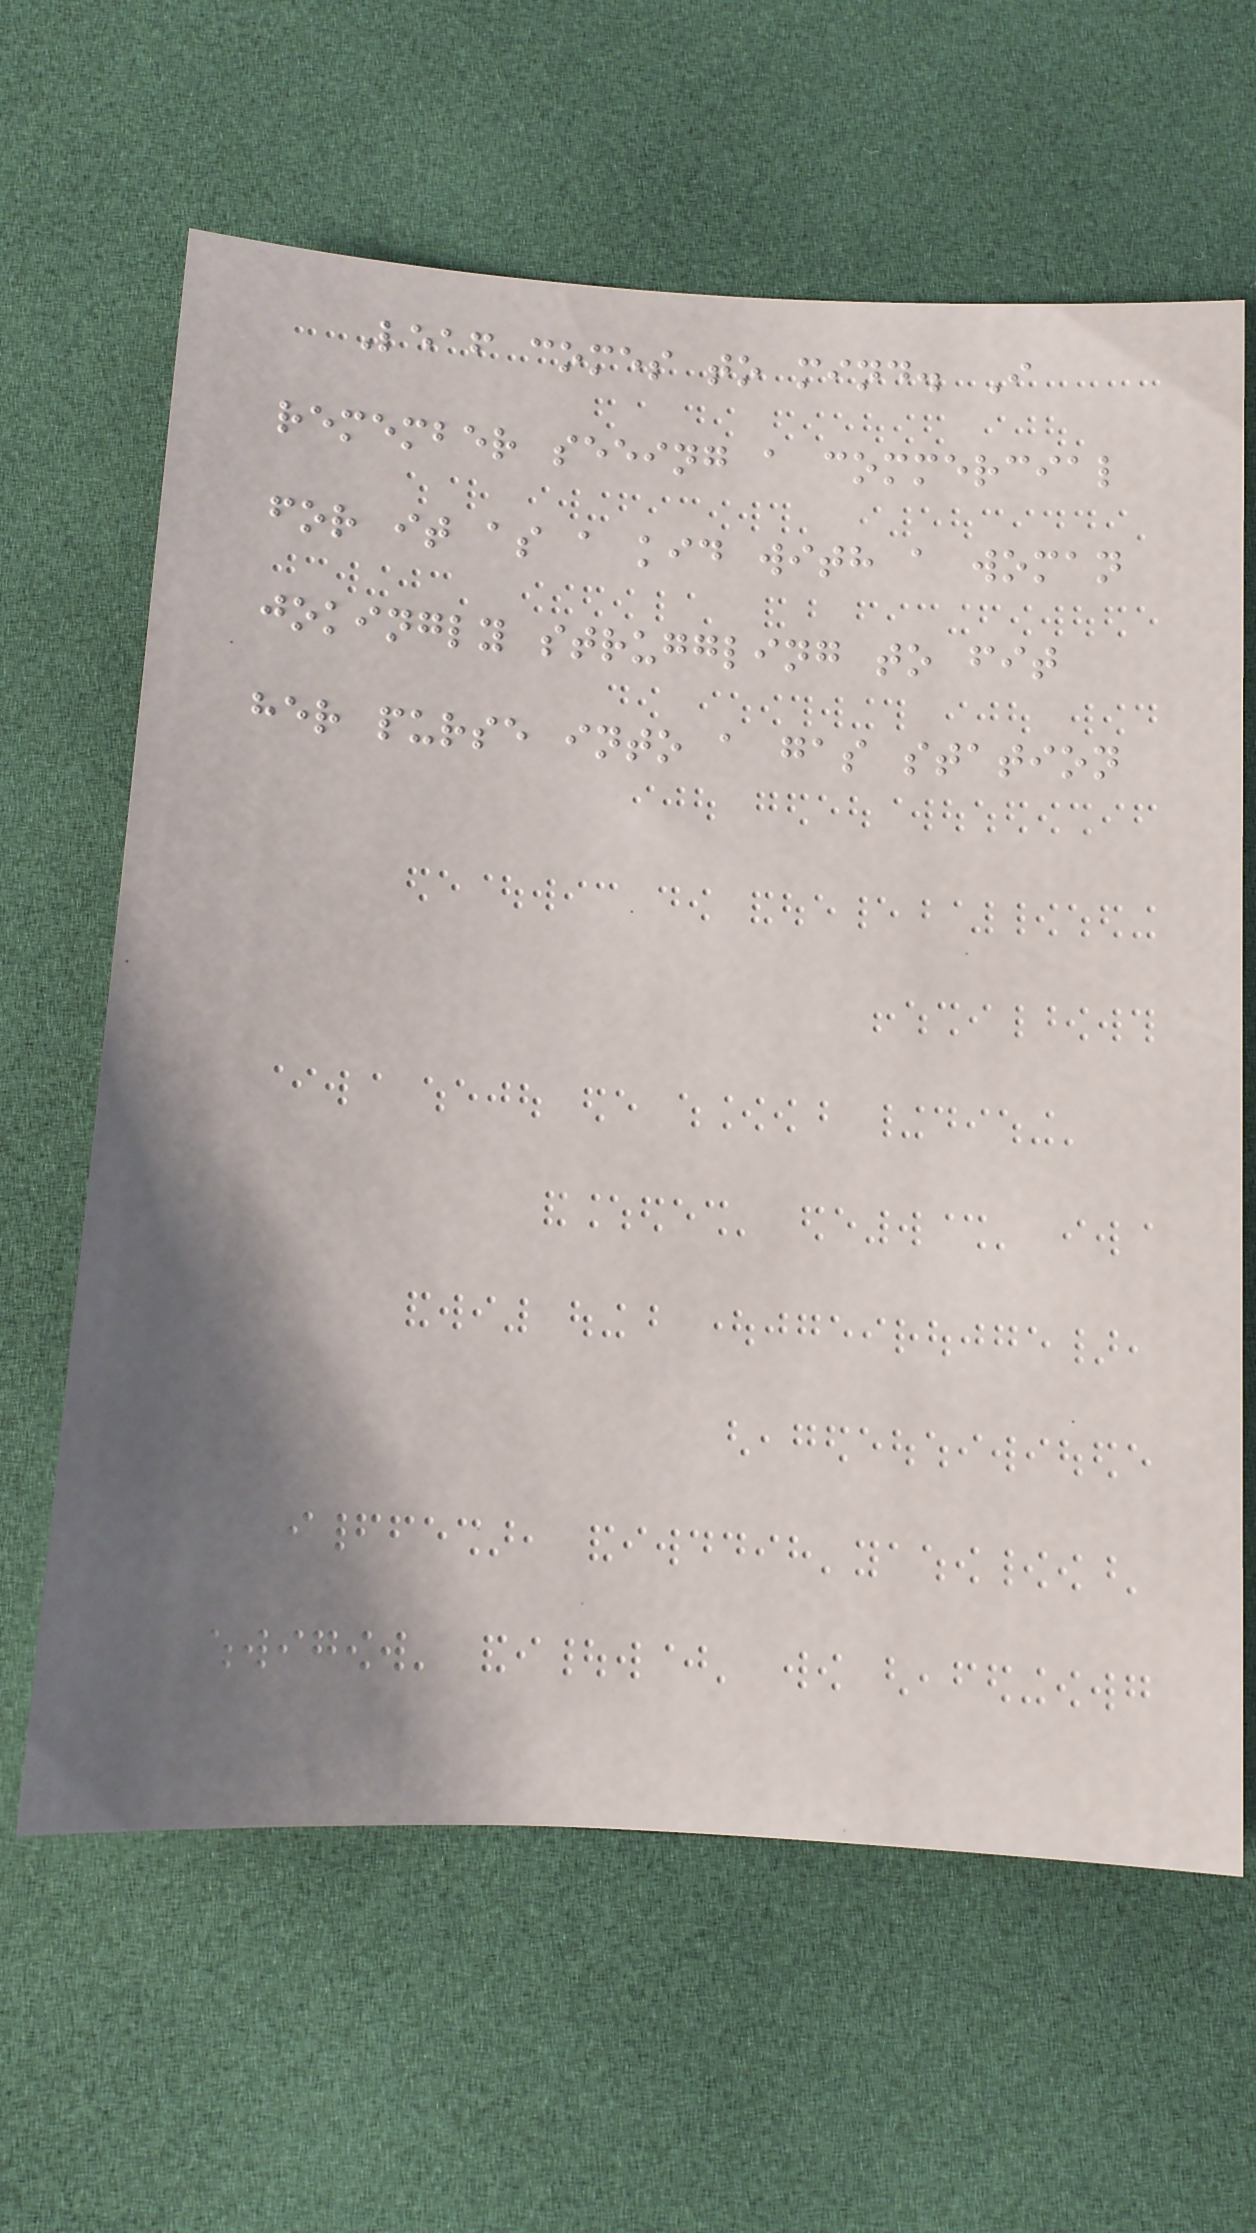Leaf comes to mind. I
remember seeing a commercial
for it as a kid with a woman
jokingly struggling to fit
her purse into a gas station
